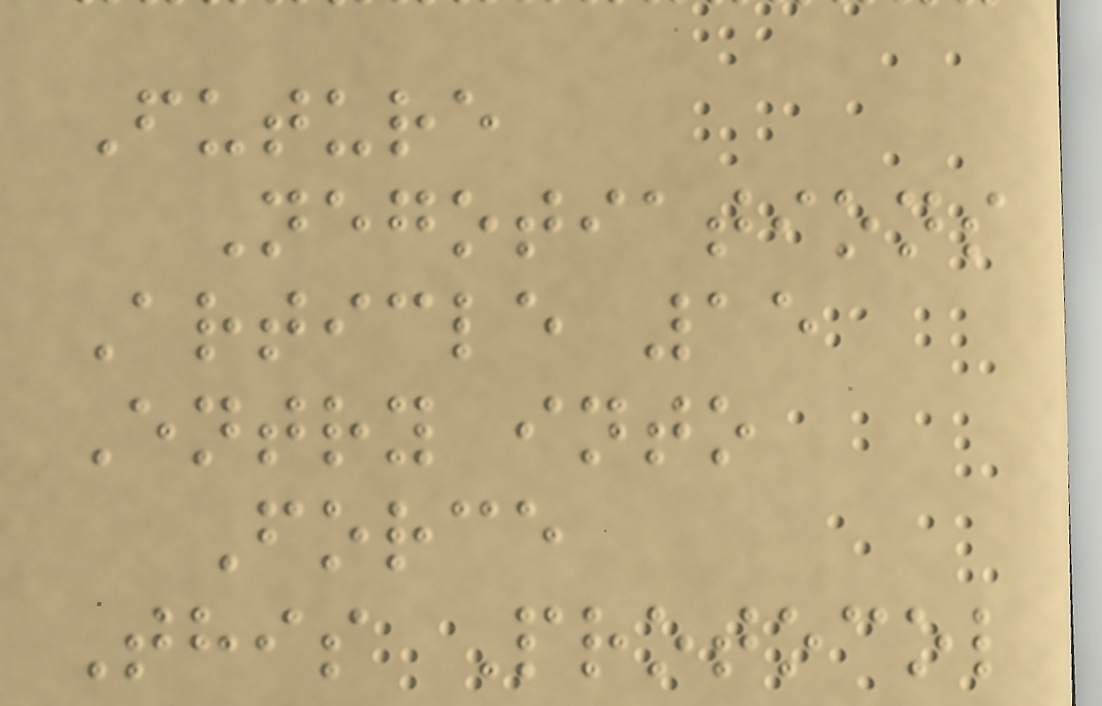Future
Negotiations
Article 15
Entry into
Force
This Protocol
